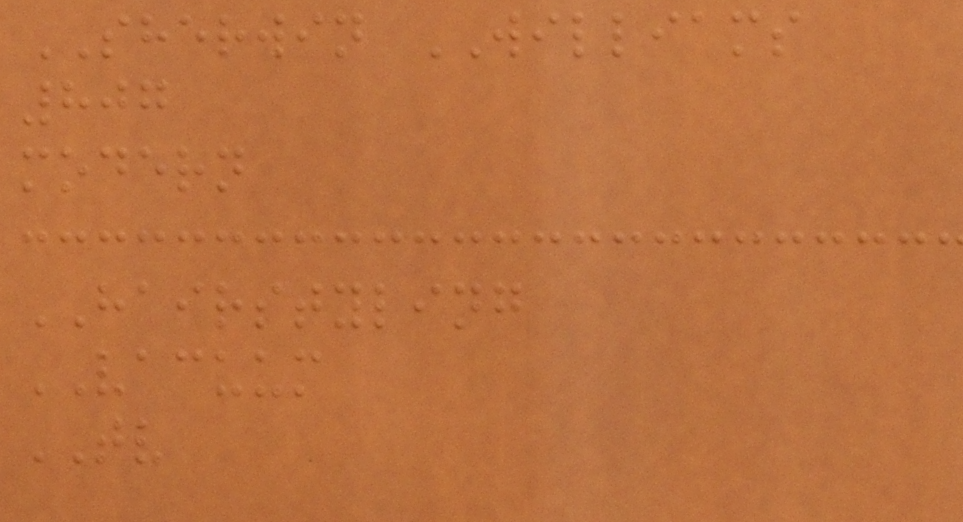SHERWIN WILLIAMS
807
modern
HAIRSTYLING
VACUUM
TV
